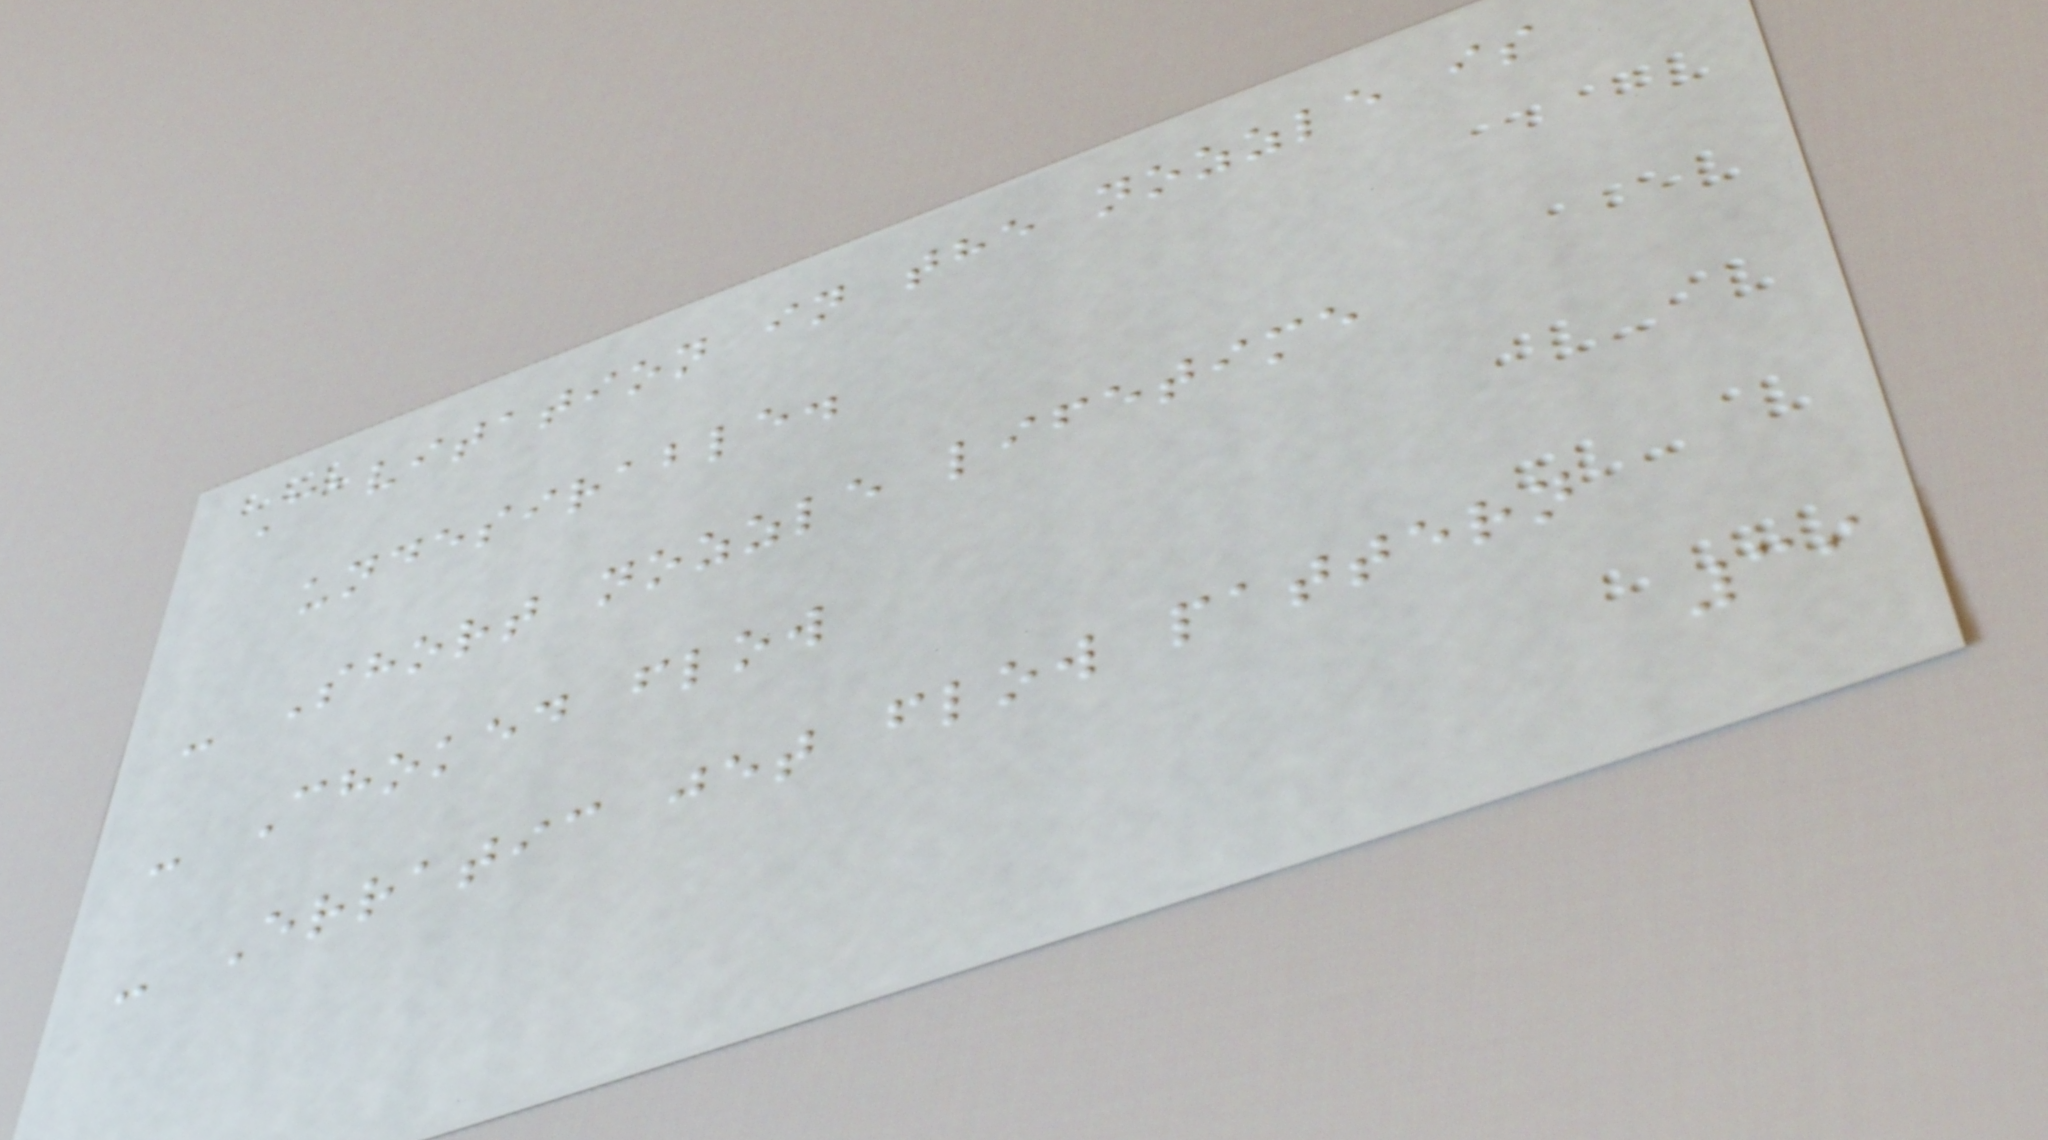Cavitation in the nozzle is
undesirable.
- Short nozzle lifetime
- Choked flow
- Erratic jet flow pattern
39
